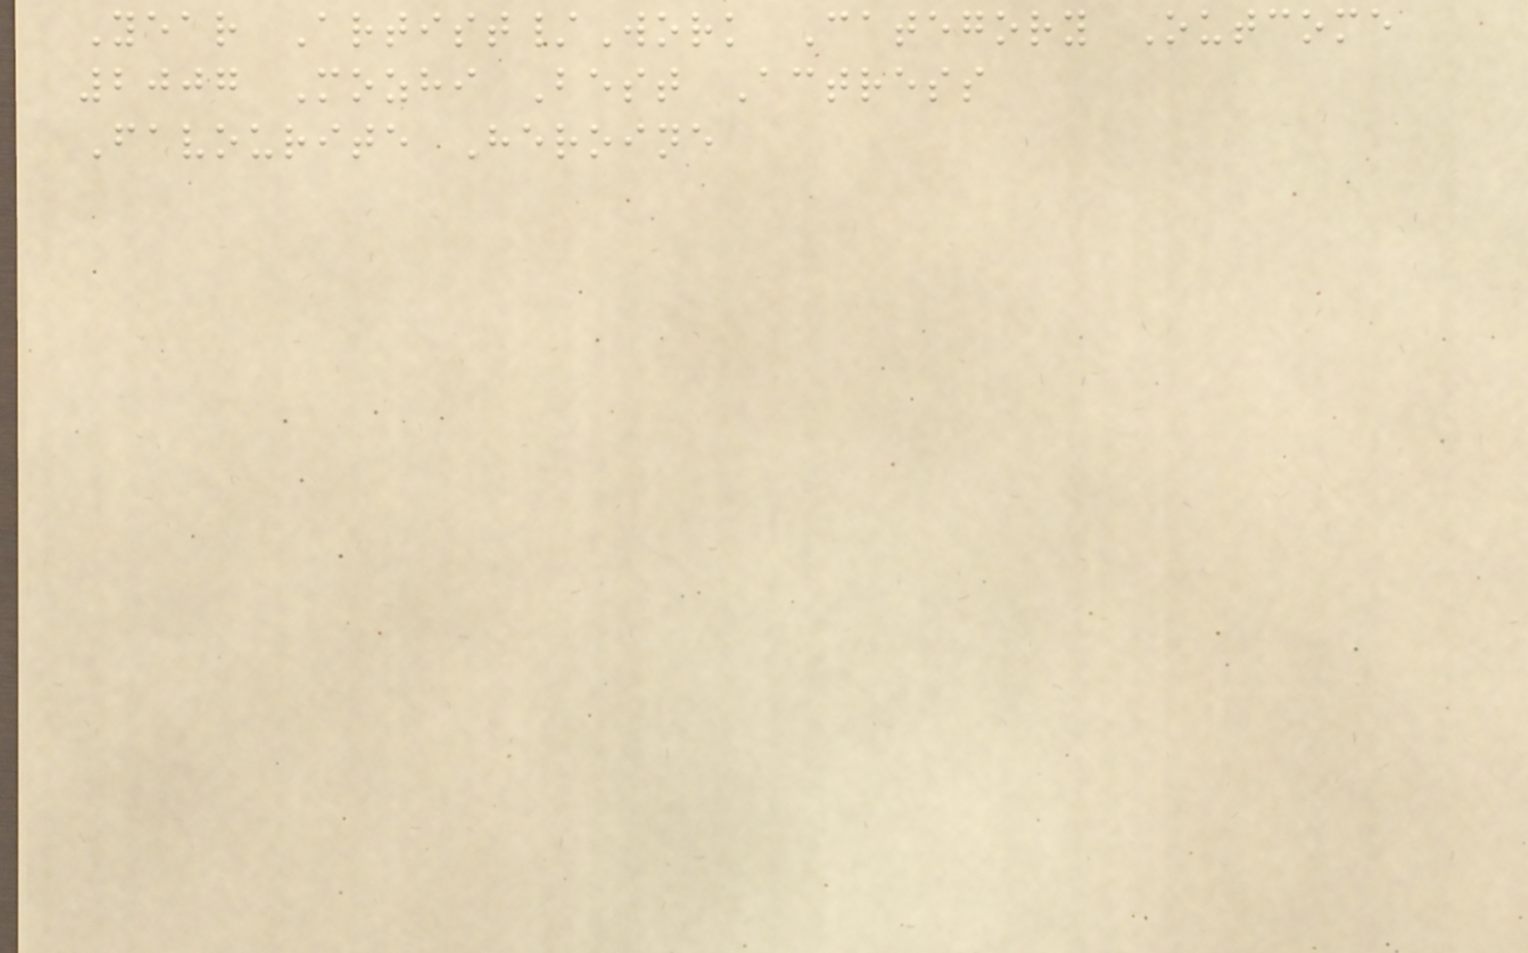Year Artist/Work Category Outcome
2007 Mozhi Best Actress
Favourite Heroine
